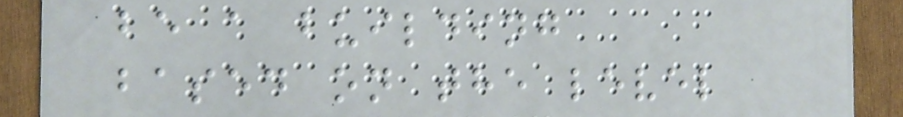be a building
based on the level
